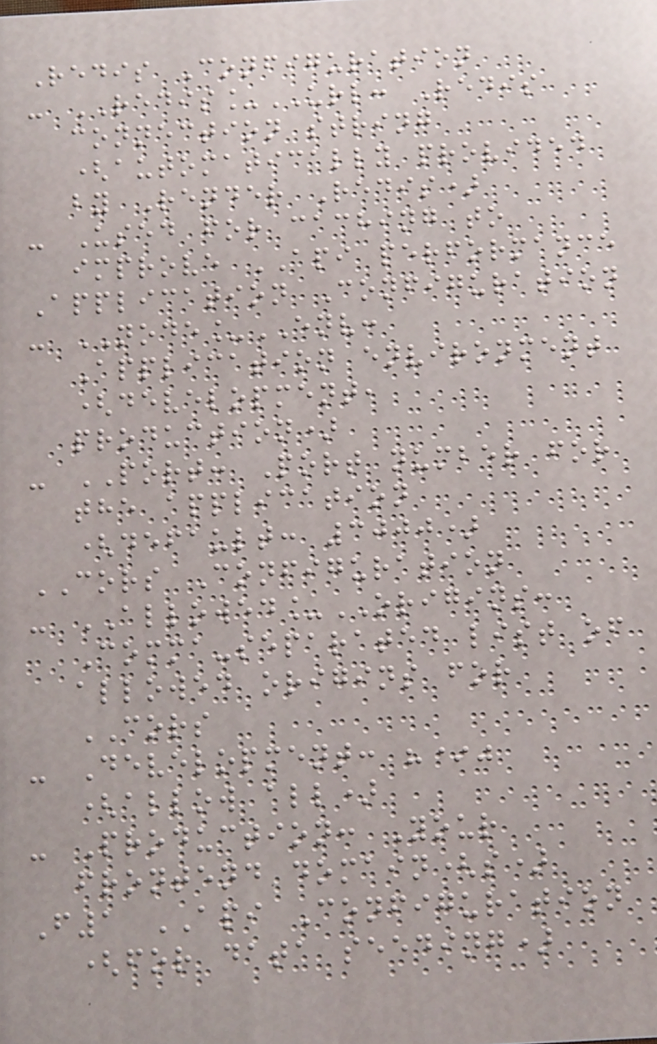Redis Configuration
- REDIS_URL: Redis
connection string
(automatically provided
by Render Redis)
- Used for caching to
improve API performance
Application Configuration
- NODE_ENV:
Application environment
(development,
production)
- PORT: Port number for
the application
(default: 3000)
CORS Configuration
- ALLOWED_ORIGINS:
Comma-separated list of
allowed origins for
CORS
- Development: "*"
(allow all)
- Production: Your
frontend domain(s)
F1 API Configuration
(for data seeding)
